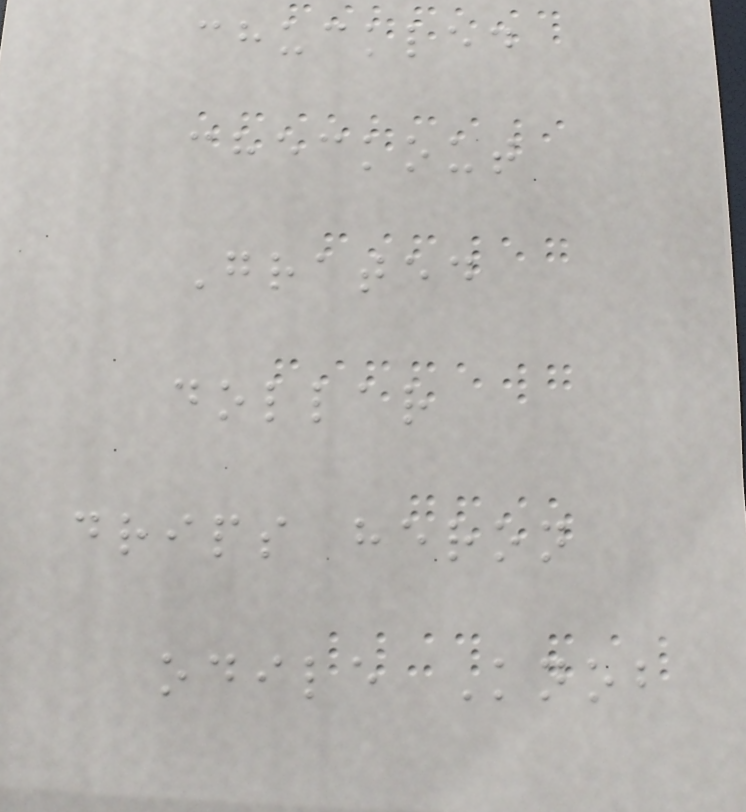chuckled
checkout
Grated
dollar
drips heron
odile Knob
